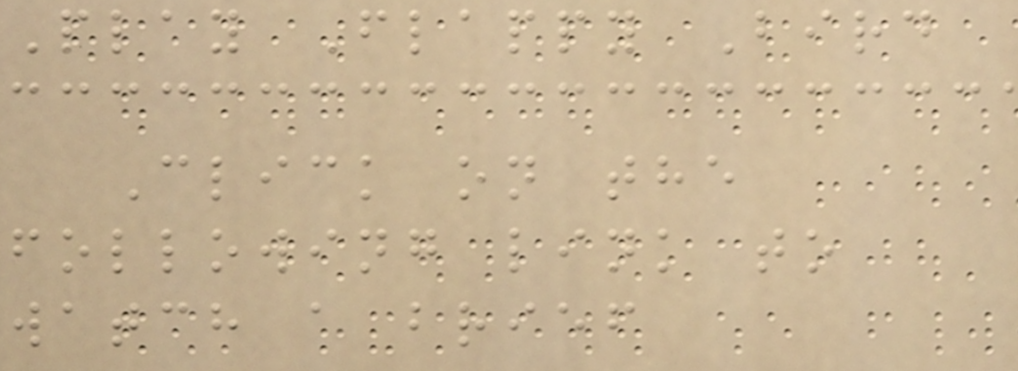Play Flappy Bird
Click on the
following link to
watch a brief
